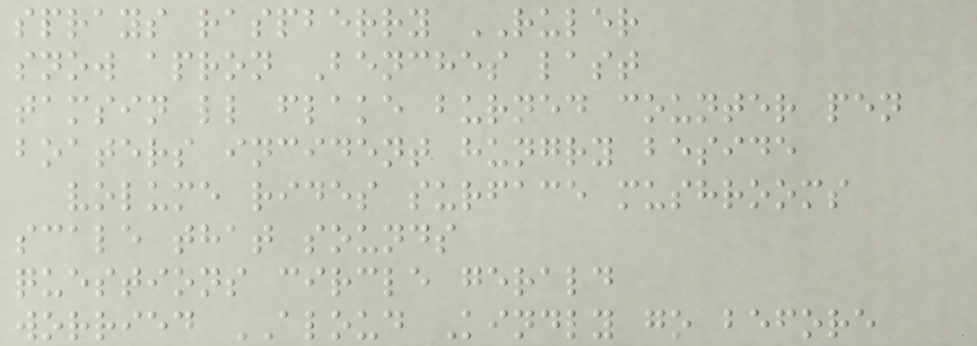sprays raspberry RULER
snow apron Benches last
tamsin ll flake burned counter pen
boaters incident hungry beside
volume rides surface mushrooms
scale that sounds
questions circle gerald
worried ALOUD Kindly go before
